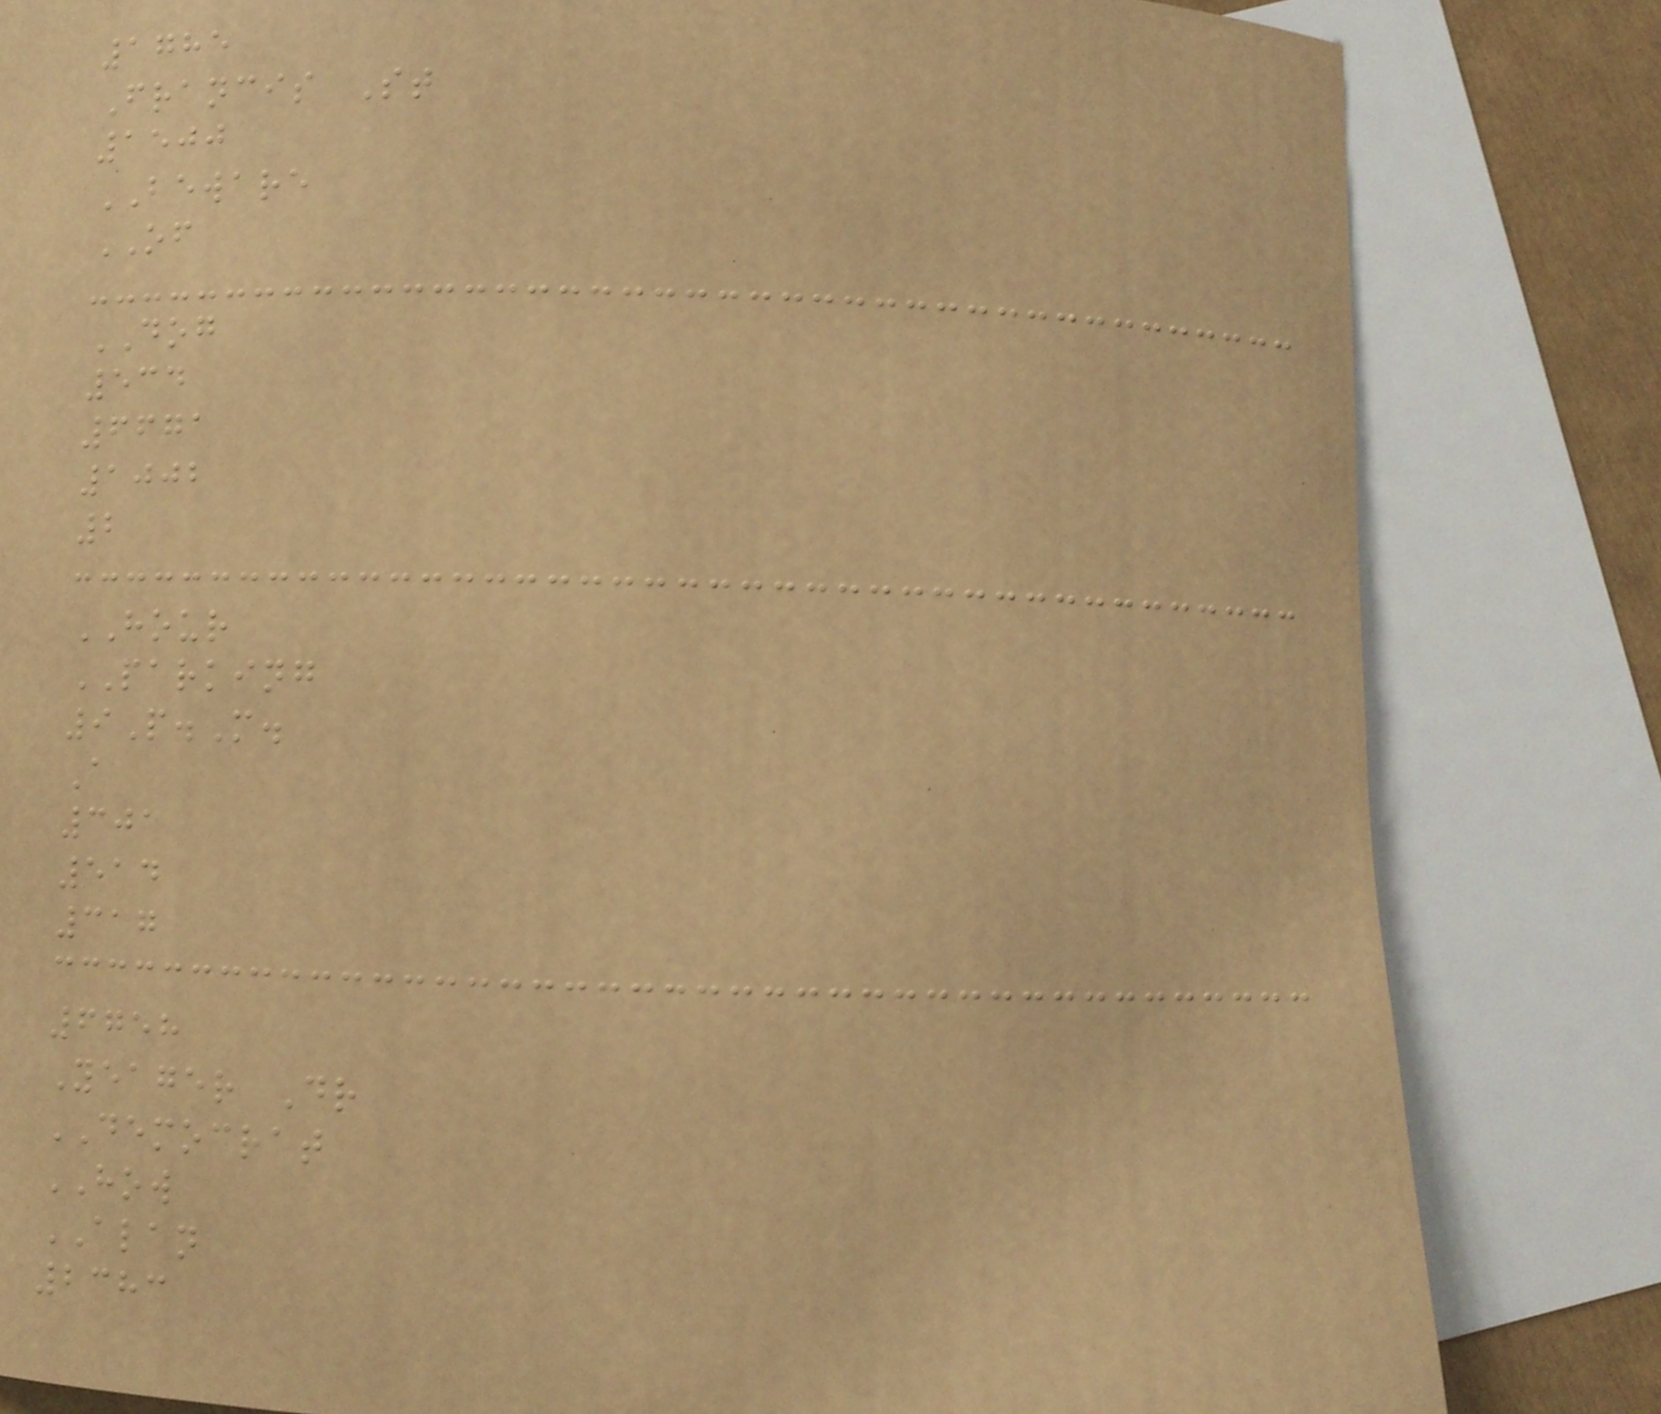1785
Francis St
1500
BEWARE
OF
DOG
534
6671
1002
2
HOUR
PARKING
9P.M.
A
301
514
317
6758
Yeager Dr
DEMOCRAT
HOW
ALAN
2383
